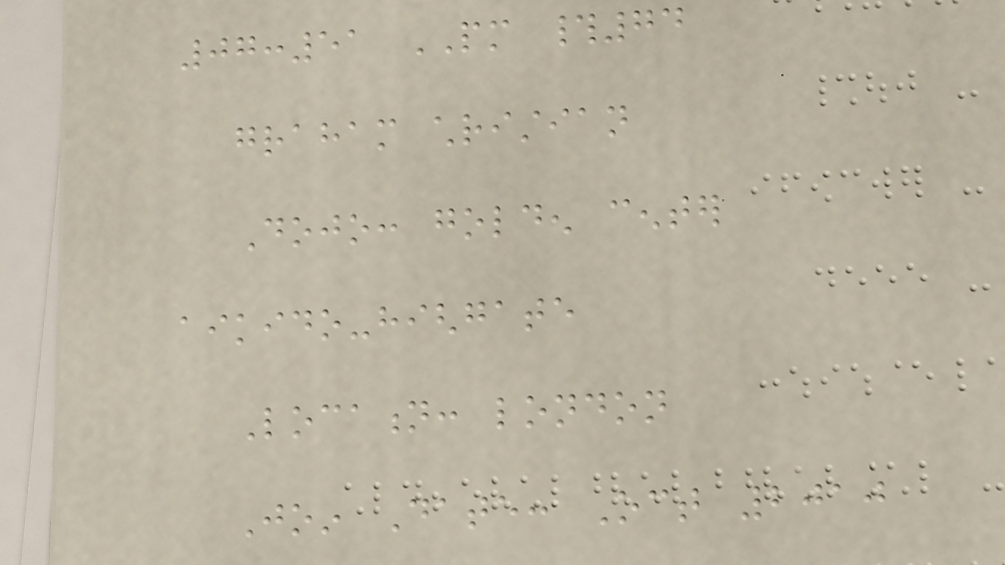07:51 PM #74
graham christian
Dojo: golden center
aikido-highgate
Location: london
Join Date: Oct 2010
